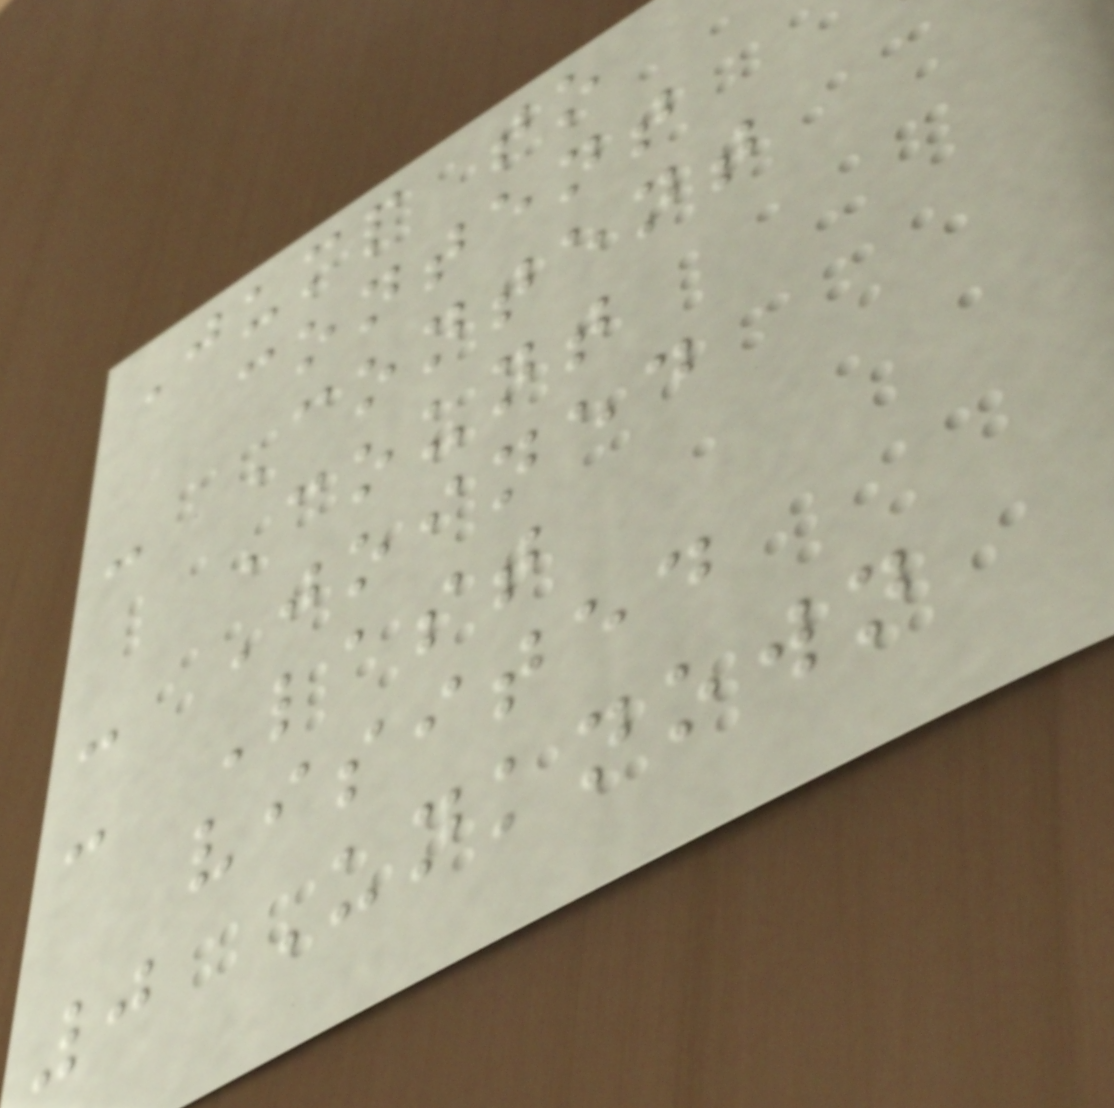Jump to
content
- Content
Count
- Joined
- Last
visited
0 Unknown
